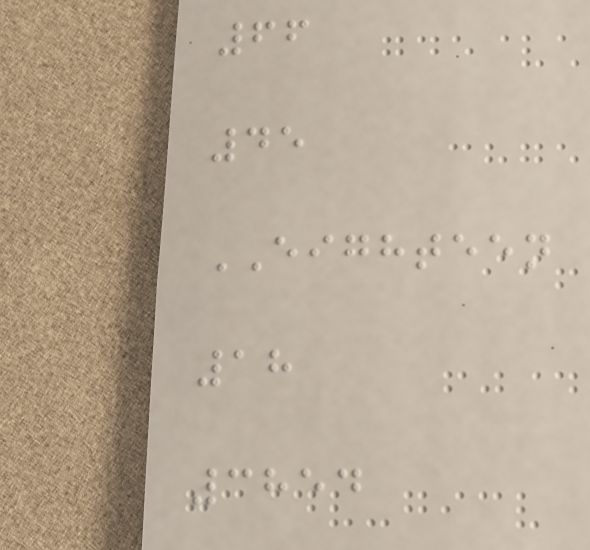66
45
EIGHTEEN
18
3854
